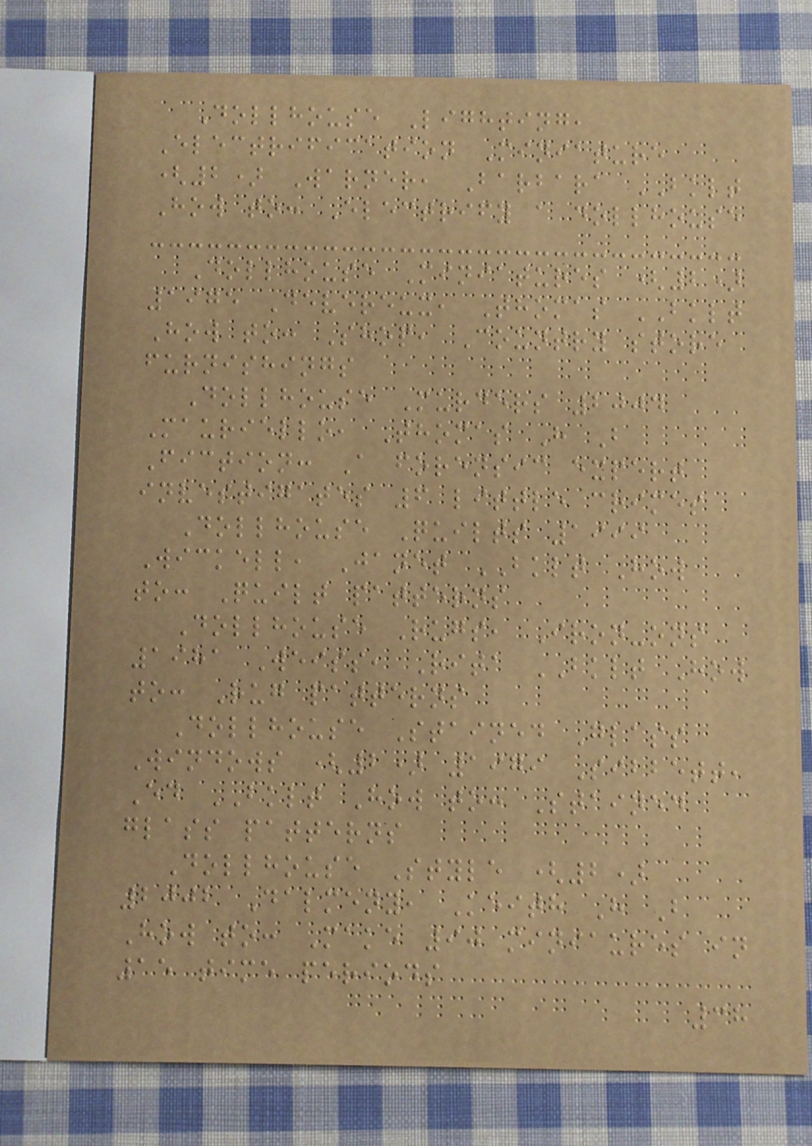Dollhouse Lighting,
Electrification Miniature
(2) Warner, Barbara BKLT
How to: Electrify a dollhouse
Dollhouse Miniatures (2)
1975 Devereux, Thomas BKLT
How to: Shop, Country store
furnishings
Dollhouse Murders 2004
Mauriello, Thomas H B
Fiction: A forensic expert
investigates 6 little crimes
Dollhouse Quilts 1999
Wickell, Janet BKLT How
to: Quilt patterns
Dollhouse Rugs, Iron-ons
1981 Weiss, Rita BKLT How
to: Rug patterns
Dollhouse Stained Glass
Windows (2) 1979 Sibbett,
Ed BKLT How to: Stained
glass patterns
Dollhouse Style (2)
2002 Dalmeny, Keith H B
How to: Make 90 miniaures in
15 time periods
38
